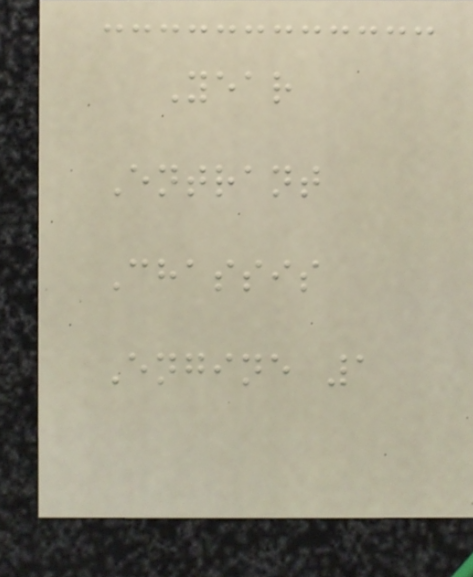Year
Entrant
Chassis
Engine 1
